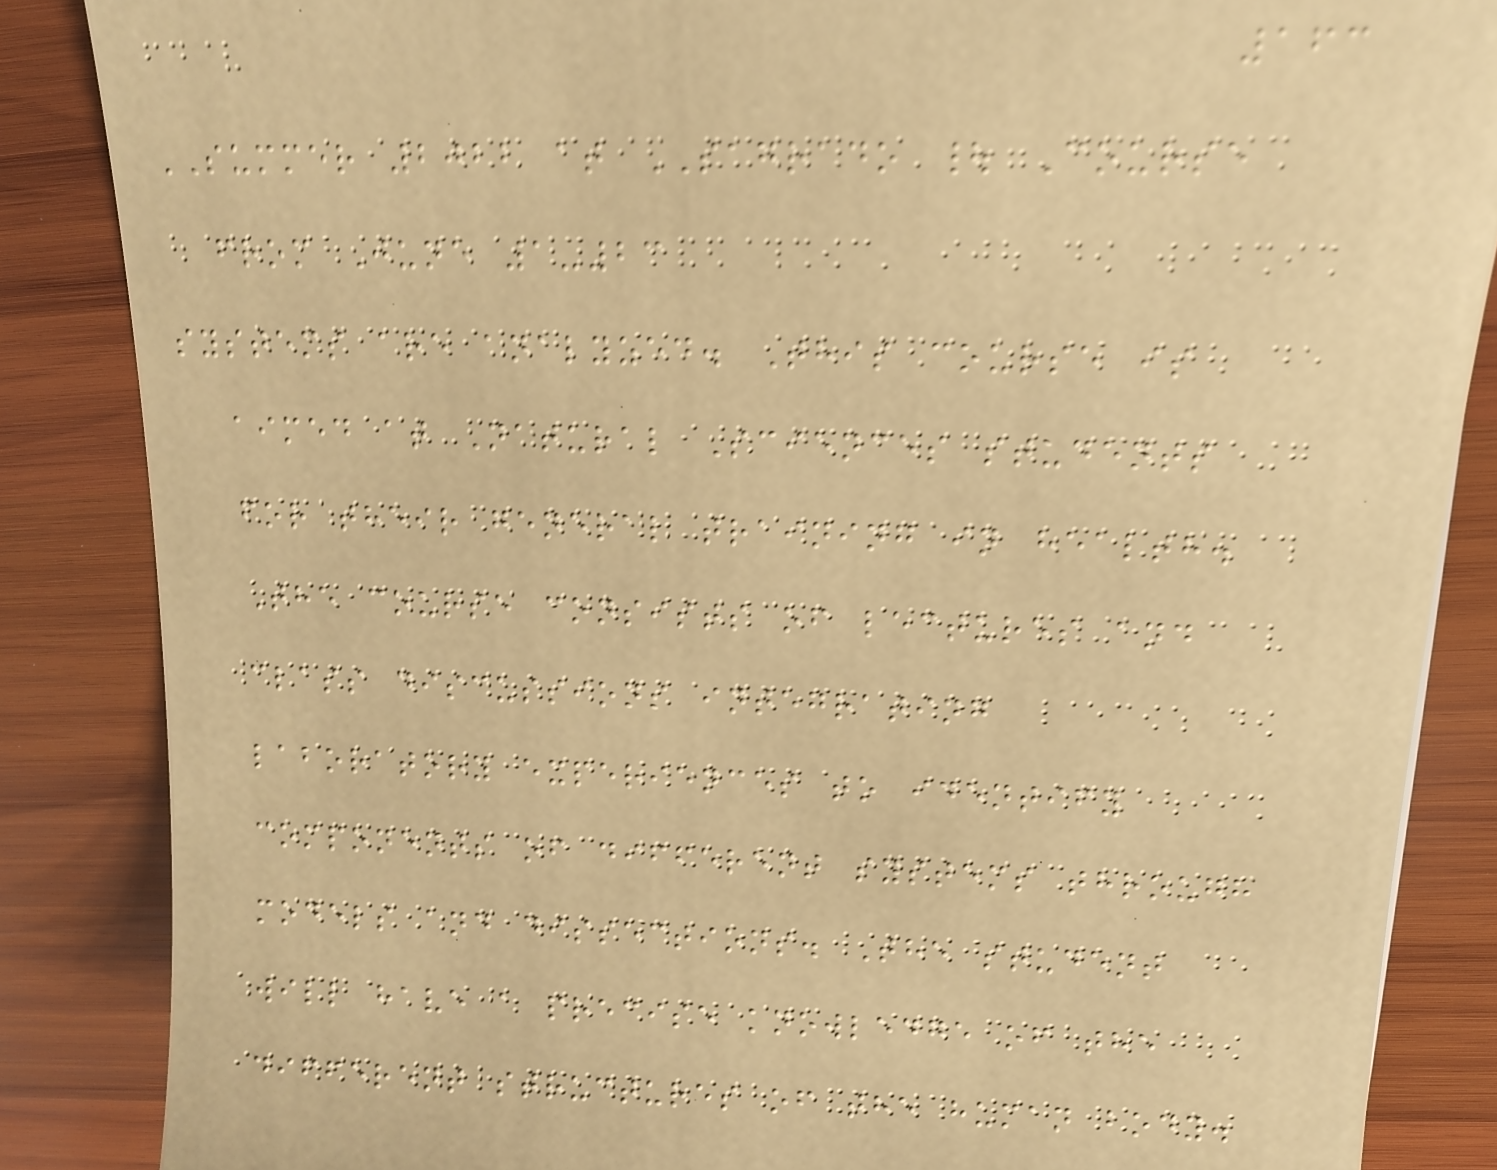163
SUMMER 2022 at SAGRADO | Course
from June 1-23
systems are analyzed. This course is
aimed at Natural Sciences students
for their general training in health.
The course consists of lectures and
class discussions integrating
laboratory experiences to identify
components of different systems through
models and dissections. The student
will have a precise knowledge of the
different structures of the human body.
